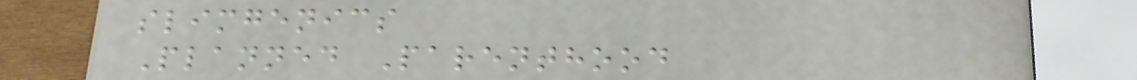slimgenics
Planned Parenthood
